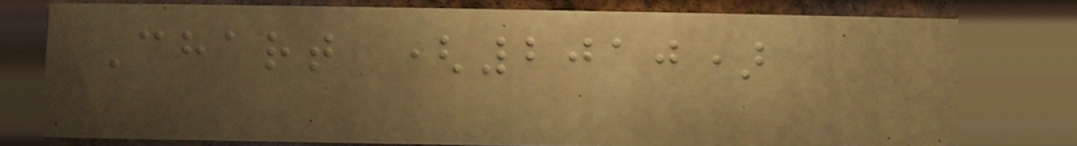Chart (2010)
